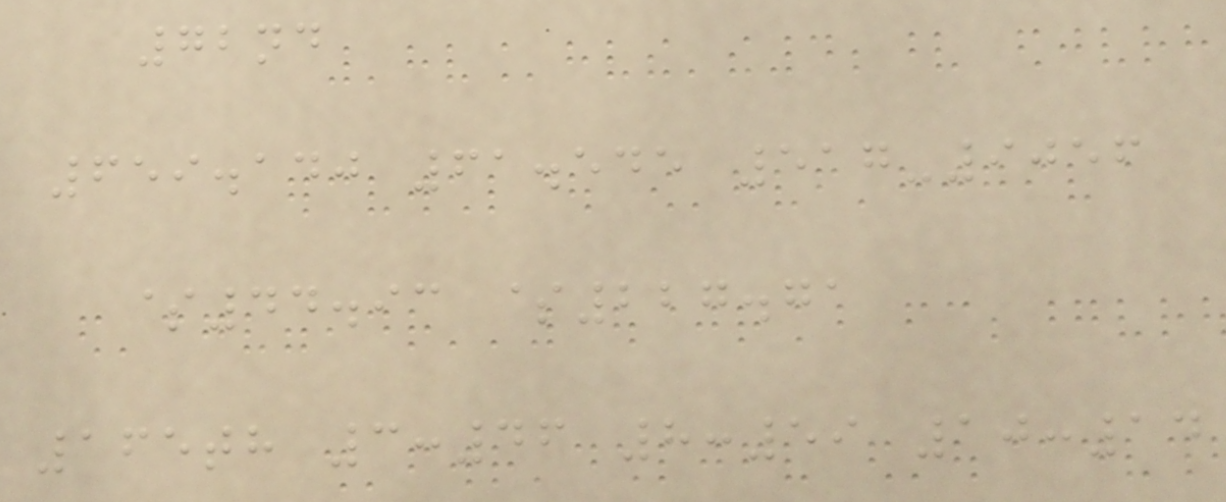72nd
659.140 61.545 517-9056
$44.93 $227.71
165th 3:46 8:59 10:14
